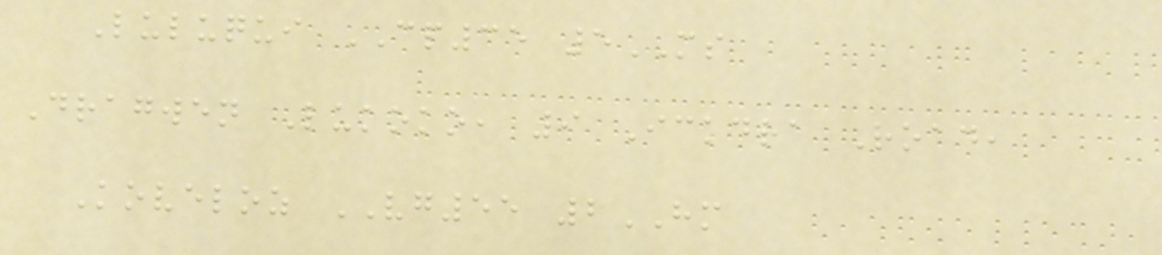Luluqui CP35 5MS
Dragwen Lukoko, 9 Ickdra Road,
Koveloz VG55 2HM
